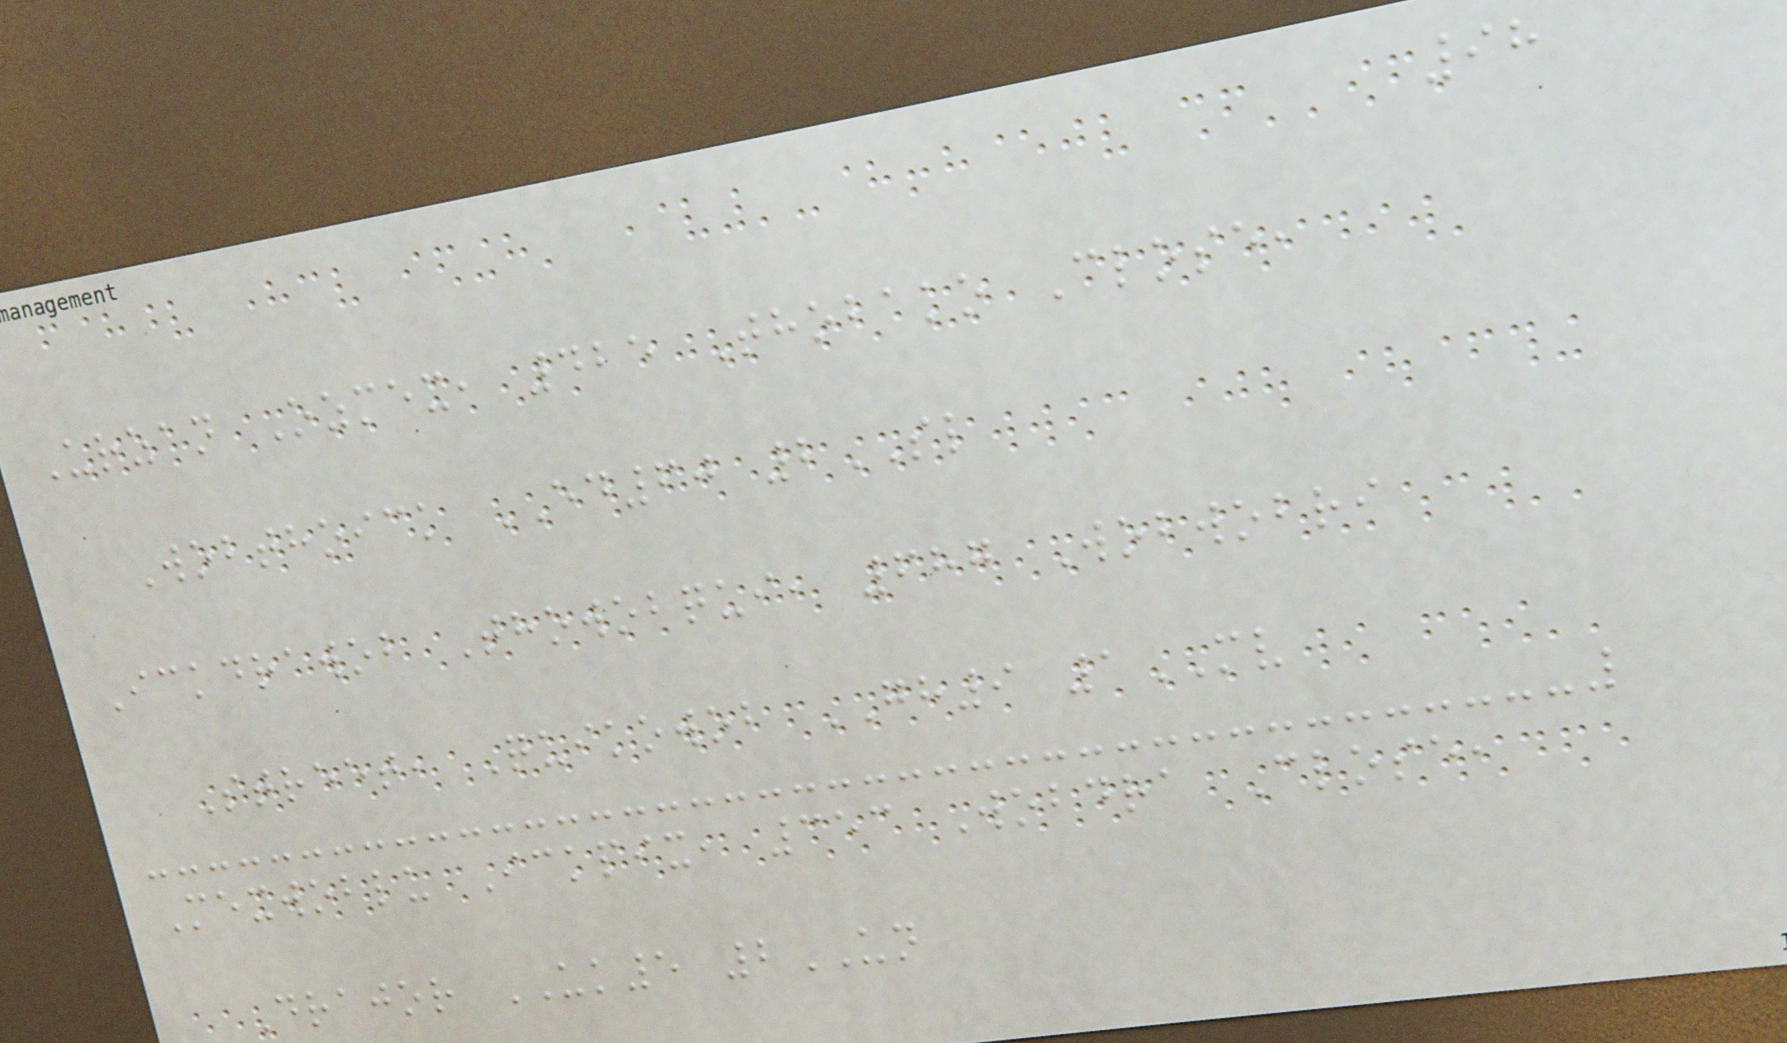98
Urzan Ozmex, 425 Thobako Close,
Wobthoick ED60 2SL
Ickdrawob Thowobqui, 687 Wobwobri
Street, Quikowob GH9 1MV
Mexwoblu Ickpix, 353 Wobdra Close,
Drajor UK5 2UN
